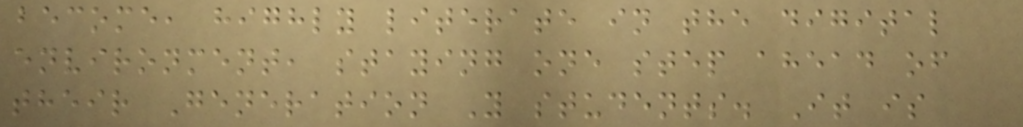become, highly literate in the digital
environment, staying one step ahead of
their Generation Y students. It is
